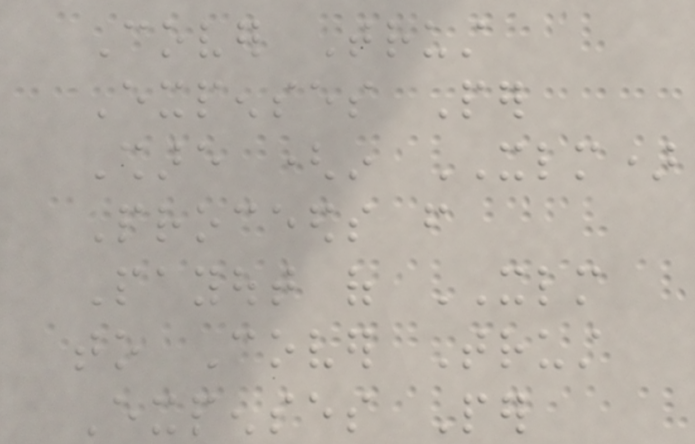Cover Trust
Expenses Per
Share (in XLM)
Proceeds from
Payout of XLM
to Cover Trust
Expenses Per
